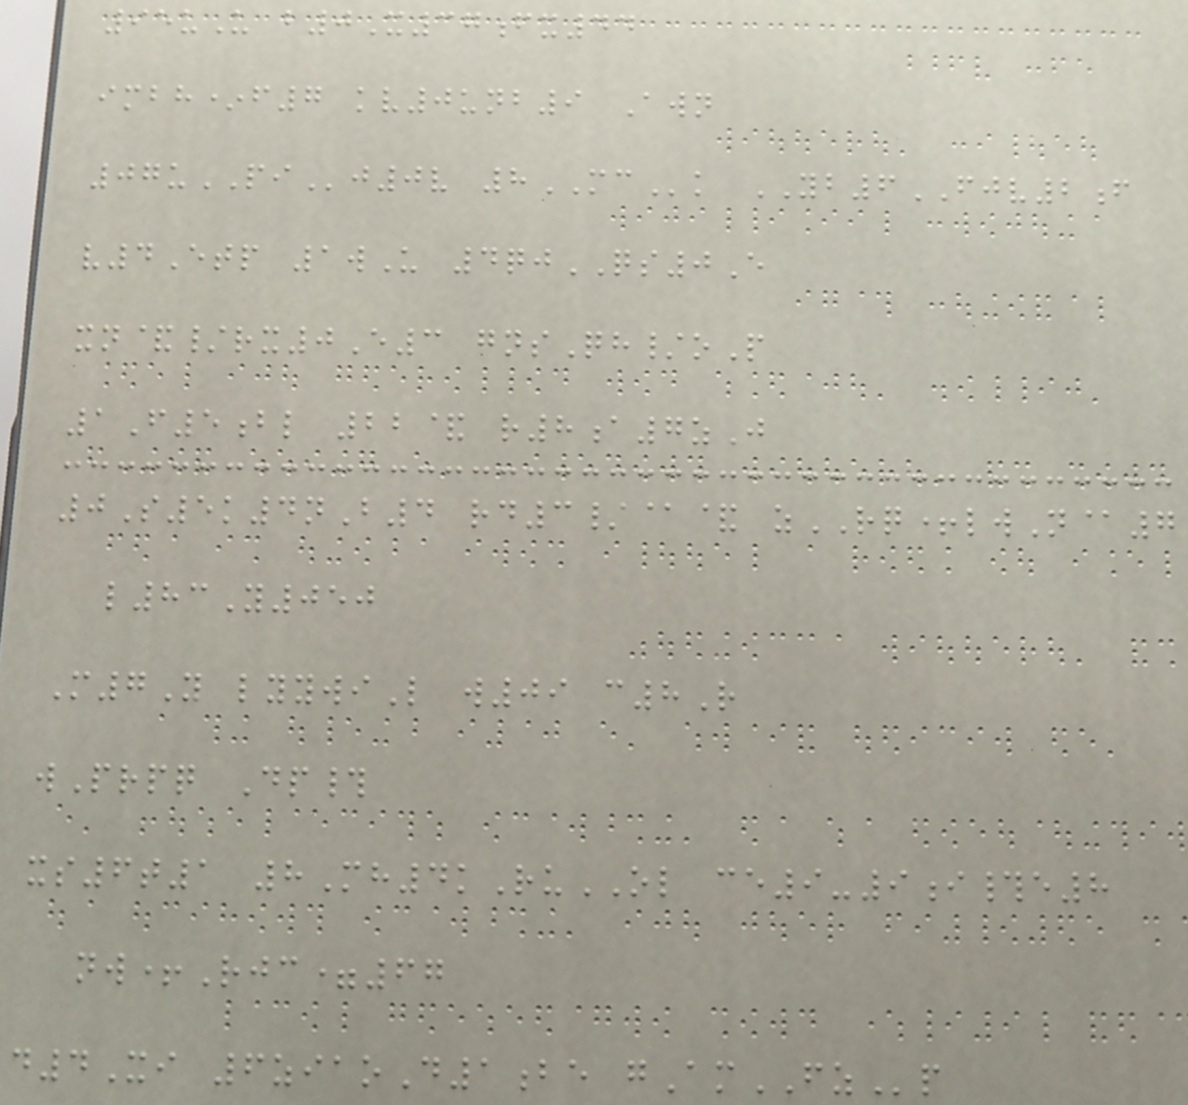95uU b0X37fx44
imbh*f7 kv0unb9 Awn
07uPIj0v 8MCk YB6FJV2f
v4Etp 1wU 4qjQS0E
xn&/rx0E3 gnsQh/oP
1F5bl 22& r8a7zJ
0S5k4nB4 rd3/@& zRQ+lwN@7
l83Y050
M7Y lyywiL w09 c8R
wPrpq Dp#
xs6t1 8Mh4kRuOL ce9-9i#e8
nw+Rjc=67
d4Xi 6ziaoD1be gAmFZp
